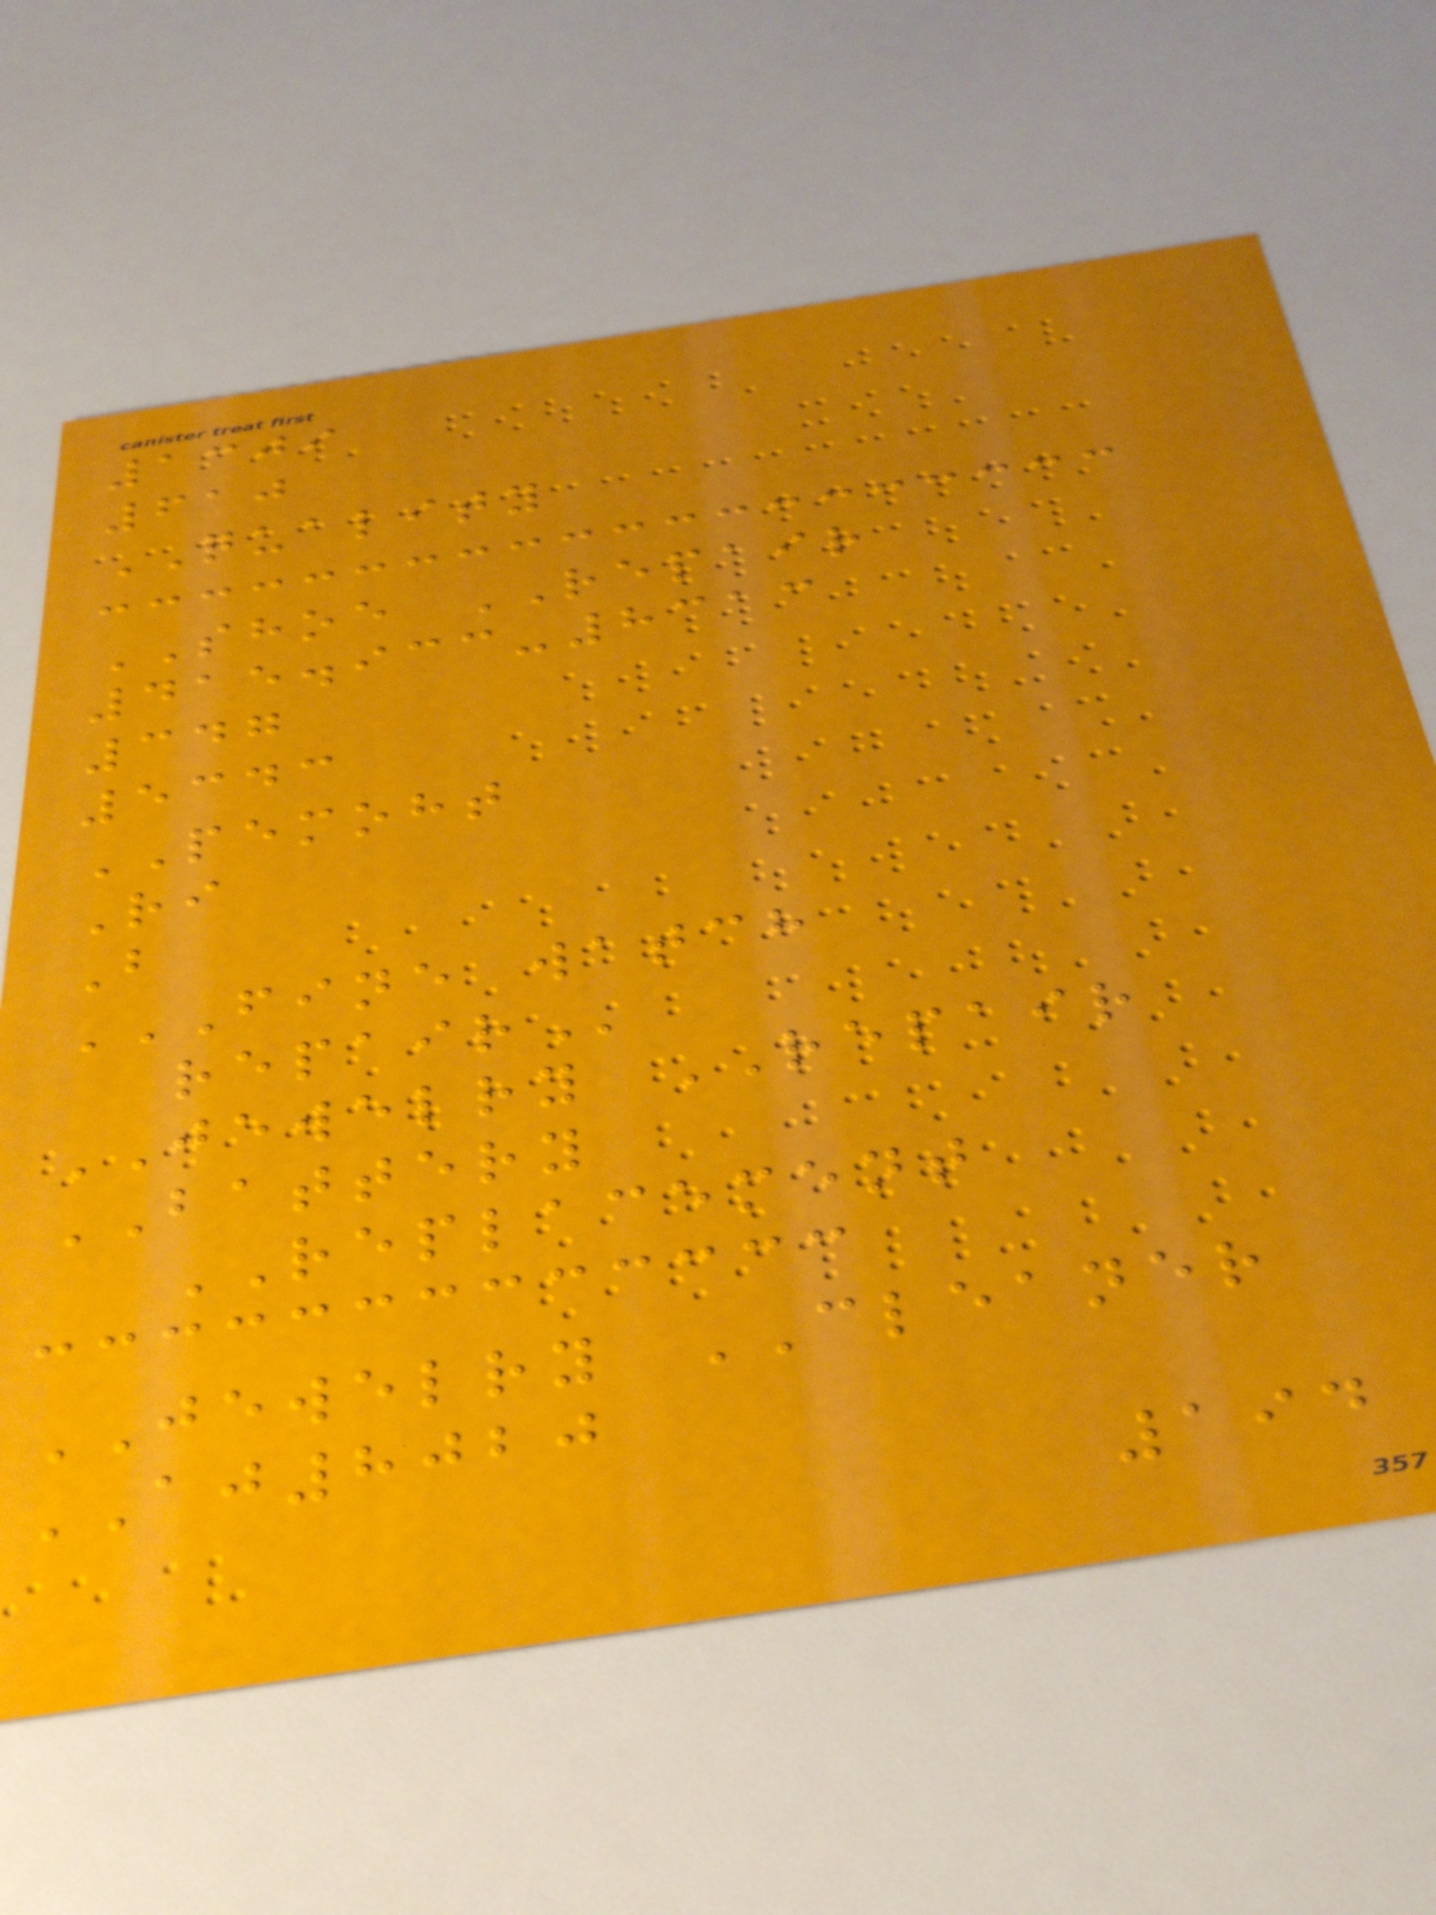1309
610
QUALITY
SHOE REPAIR
415.933-8313
347
5343
PEMOHT
Ri
B
FINE WATCH
JEWELRY REPAIR
BATTERY
REPLACEMENT
JEWELRY CLEANER
AJ8020
194
